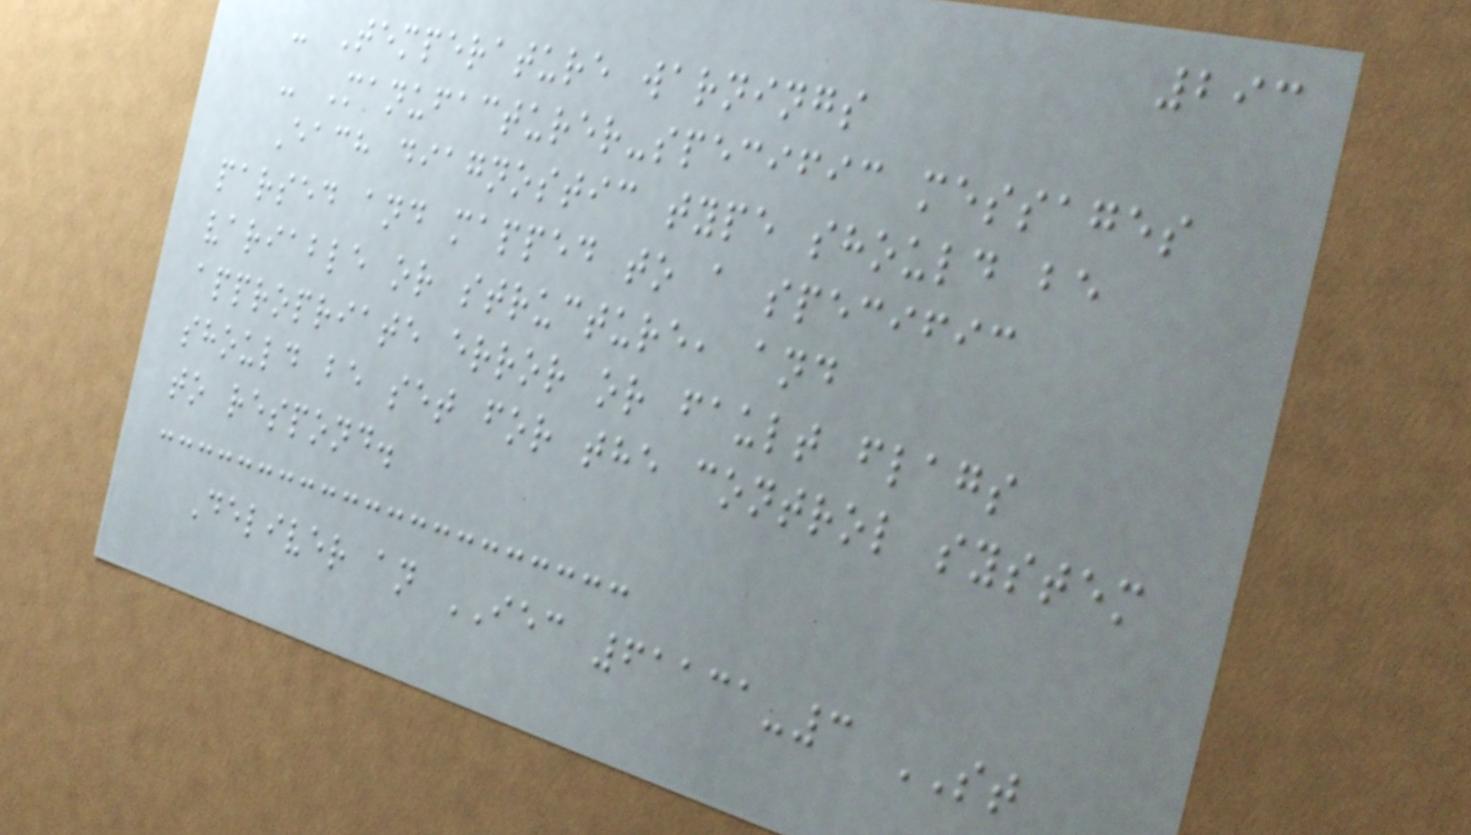293
- Temperature warnings
- Manufacturer-specific messages
Each diagnostic type should be
parsed and mapped to a specific
variable or structure, and
appropriate error or fault flags
should be set for the control system
to respond.
Deliver an IEC 61131-3 ST
